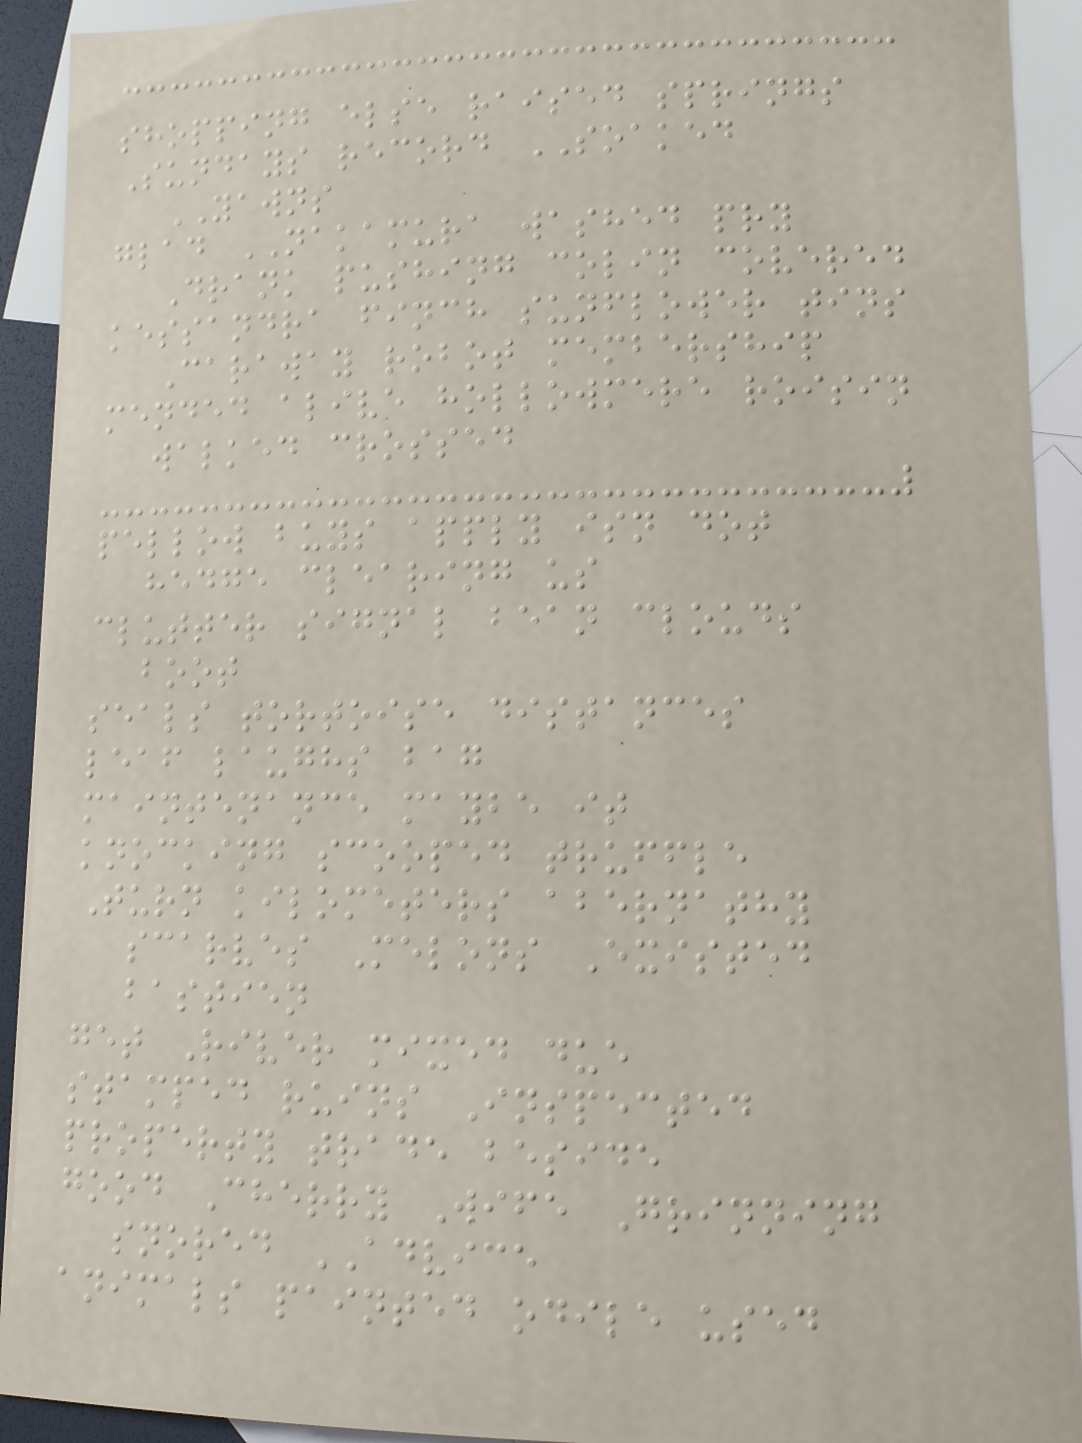shopping else raised springs
Sundays record SOAKED
YAWNS
glad NAKAMURA washed pry
Drank pushing colin covered
kessandra finch sunflower tins
Caraway robot membership
mended alive hollowmere roisin
walked crossed
pellow buys apply isn dot
hedge clearing us
clutter signal bean clouds
boot
seals tortoise distances
leaf laughs bag
maintenance maybe it
knocking scooped truffle
Turn kilometers abernathy
scarves Melons Existed
bastien
get River mixed due
stamped ruins Inspected
property trade beside
good Cherry Wife Grinning
snored ADVICE
animals painted odile used
